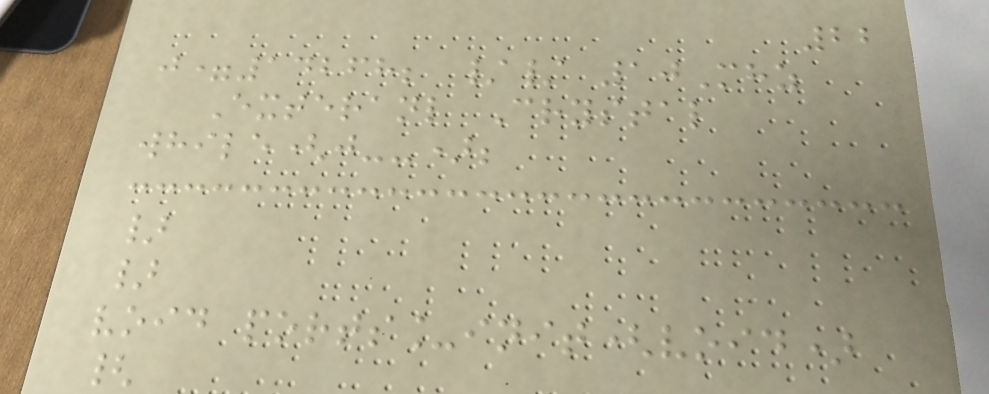22
j=14268; // 10Mhz
Exteranl Crystal
while(j--);
}
}
void ports_init(void)
{
